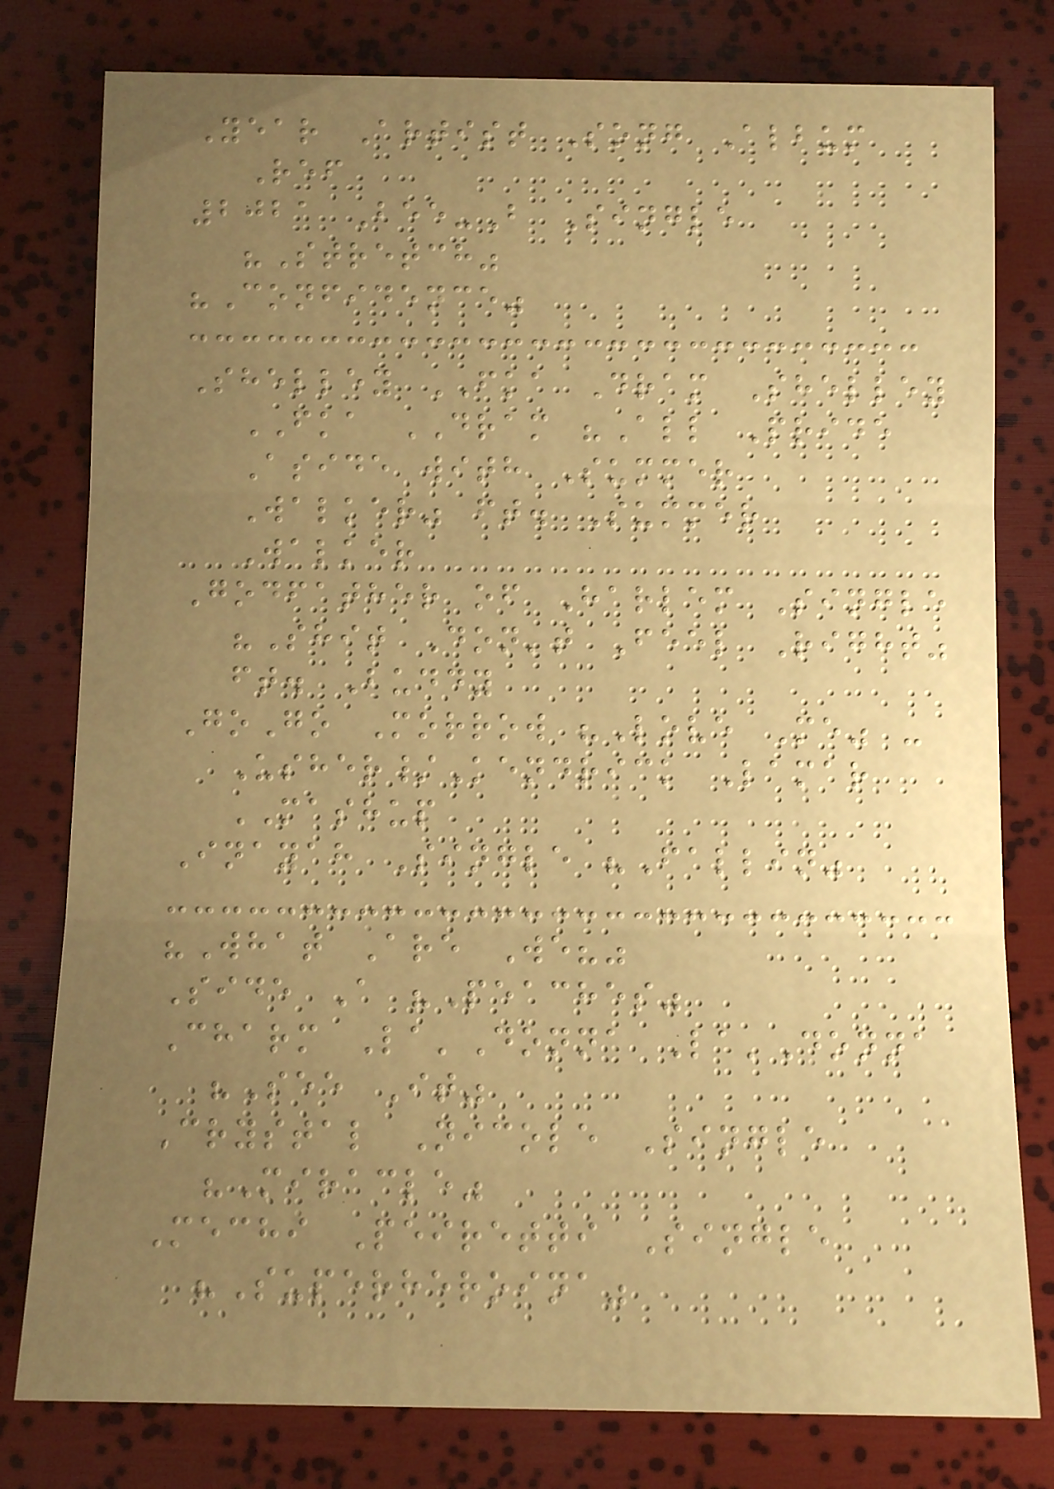Year Artist Song Album
Ref
2021 Bee-B Single
"Stretch"
"Confidence"
Shelley FKA Dram Shelley
FKA DRAM "All Pride
Aside with Summer
Walker" ft. Summer
Walker
Godfather of Harlem Single
"Shit Don't Feel Right"
ft. Buddy
GoGo Morrow "Love Me" -
Usher/Kendrick Lamar
MASHUP
Inayah Single "Fallin"
"What Are We?"
Side A "Peaches"
Charm La'Donna La'Donna
"See It"
Crystal Nicole Single
"Miracle"
Mechi Peiretti Single
"Superheroina"
